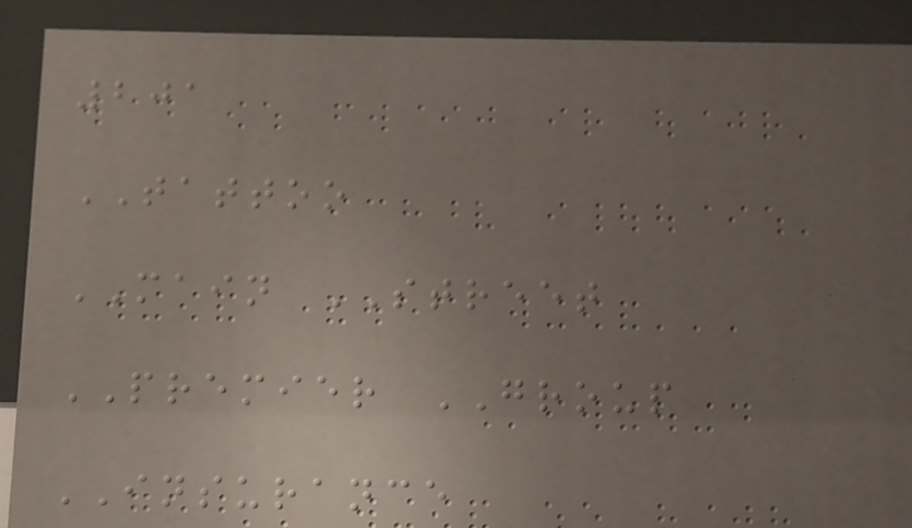201
TATTOO
MAIN STREET
PREMIER GROUP
INSURANCE
